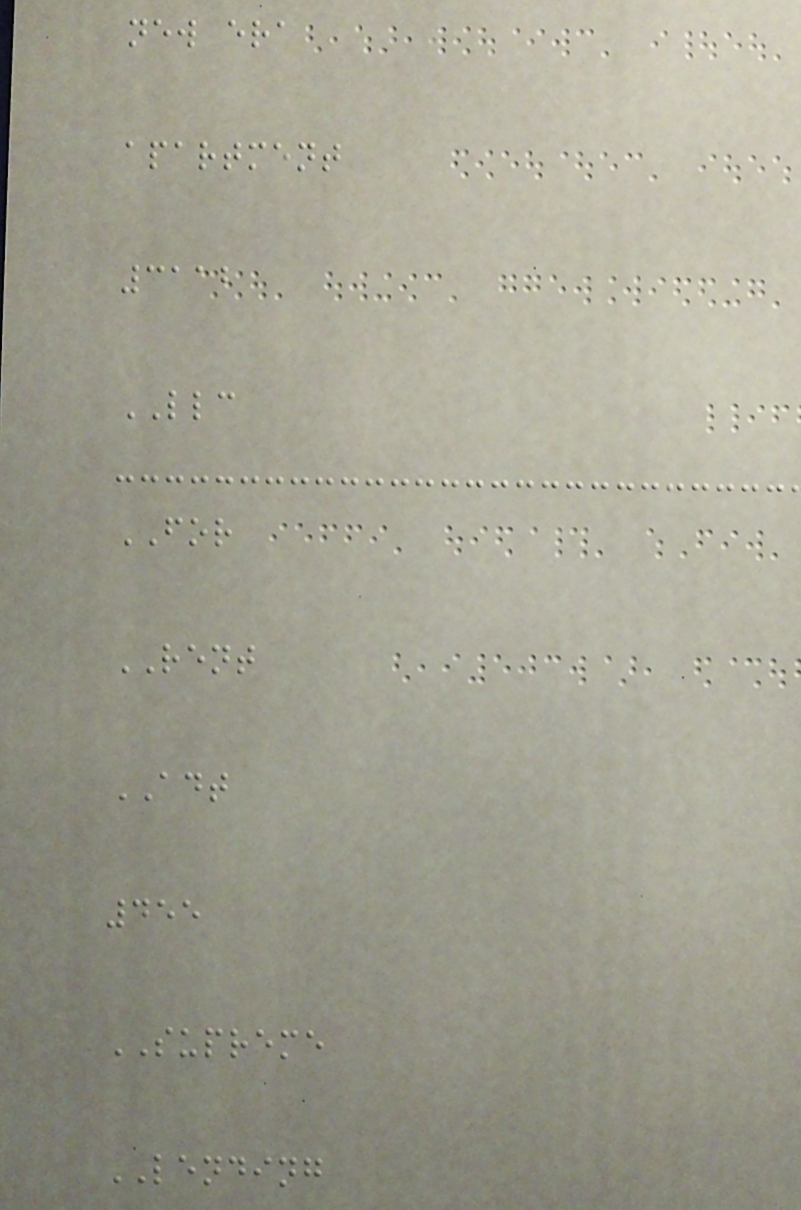new era
apartment
3112
LLC
FOR
RENT
ADT
455
SUPREME
LENDING
